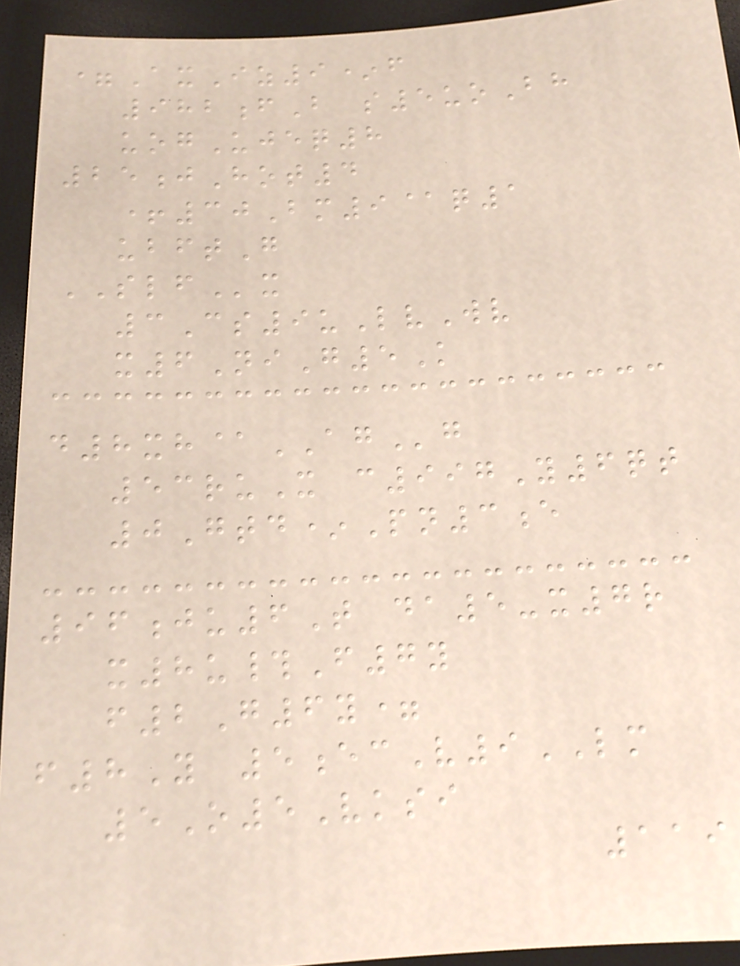=AxIz9*f
982fB s5uoBh
uogUjeq8
25jHot4
+30Bm9@q1
ubftG
SLFx
3Cs9uLvWv
x6NiG5K
d8xh@AGg
53ruX c997Y6qt
0Gtd*Pn3e
96ju6T da5-x7r
x8u#F7y
f2G6y=
f8Y 5ecV9LM
5O5Vksi
119
